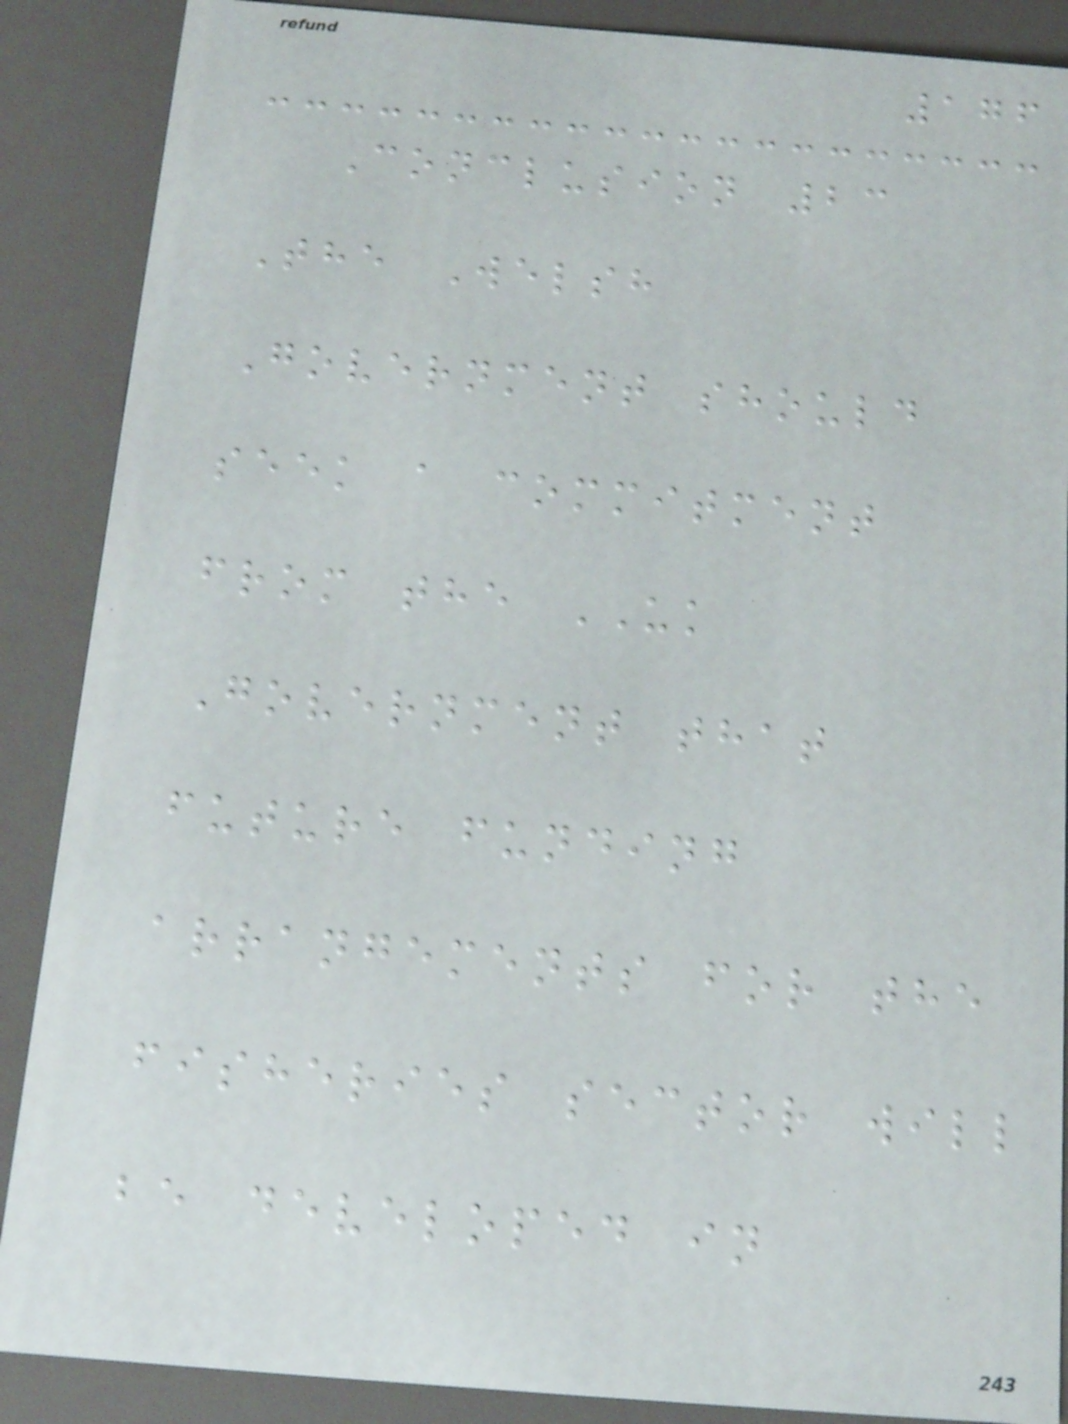176
Conclusion 23
The Welsh
Government should
seek a commitment
from the UK
Government that
future funding
arrangements for the
fisheries sector will
be developed in
